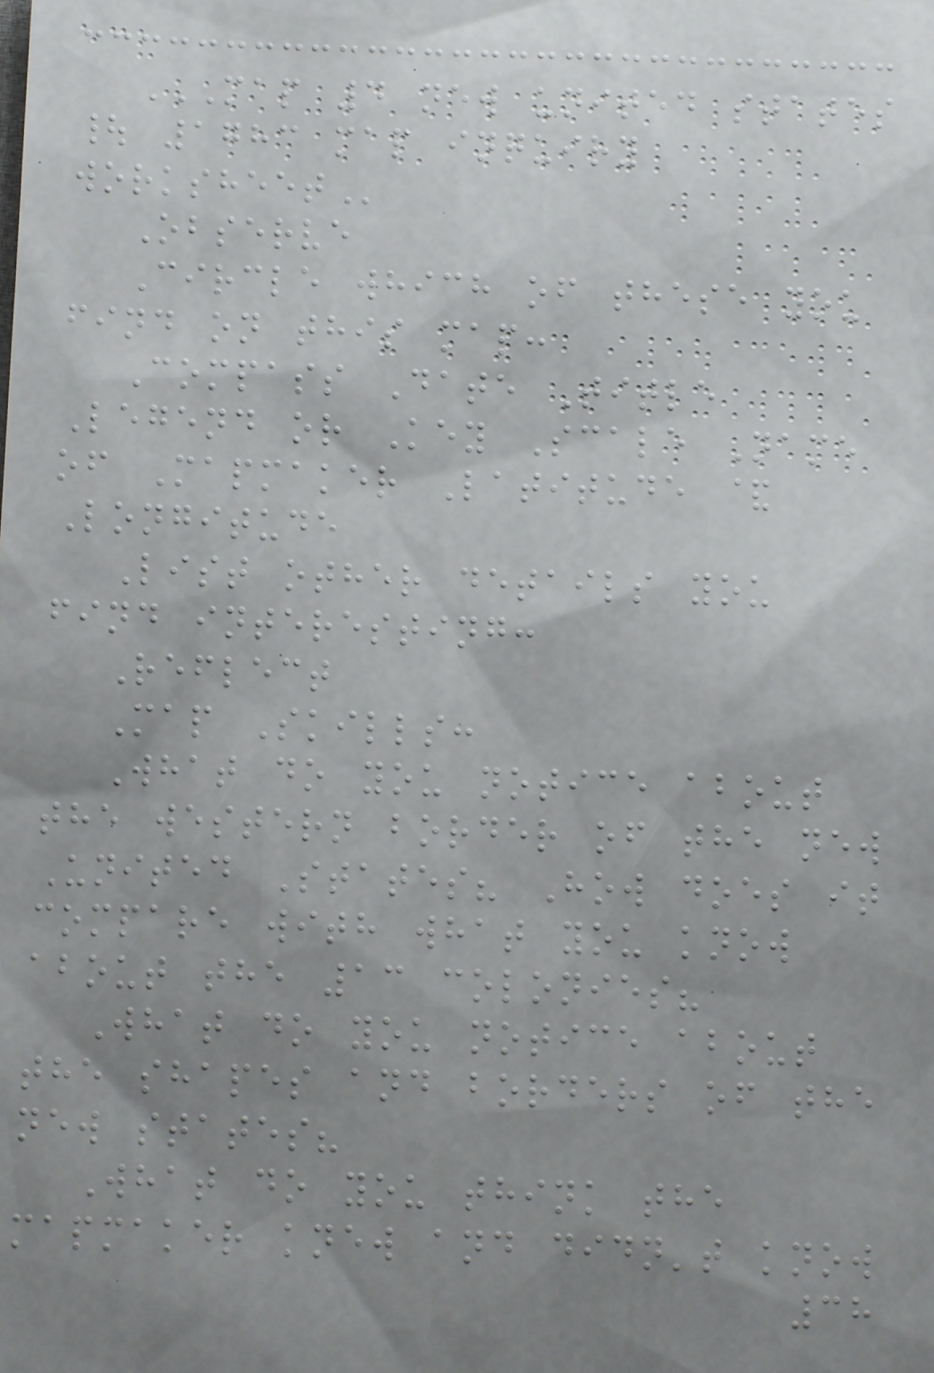MAP 4 NEW UNITED STATES
| 1783 MAP INQUIRY
WORKSHEET
Observe
Circle which of these you
find on this map:
Compass Date Title
Legend or Key Scale Name
of Mapmaker Latitude &
Longitude
List other details you
find interesting:
Reflect
Map Skills:
What do you notice about
the western border of the new
United States? How does it
compare with what you know
about the 13 colonies?
What do you notice about
the shapes and borders of the
new states?
What do you think the
mapmaker knew and didn't know
38
